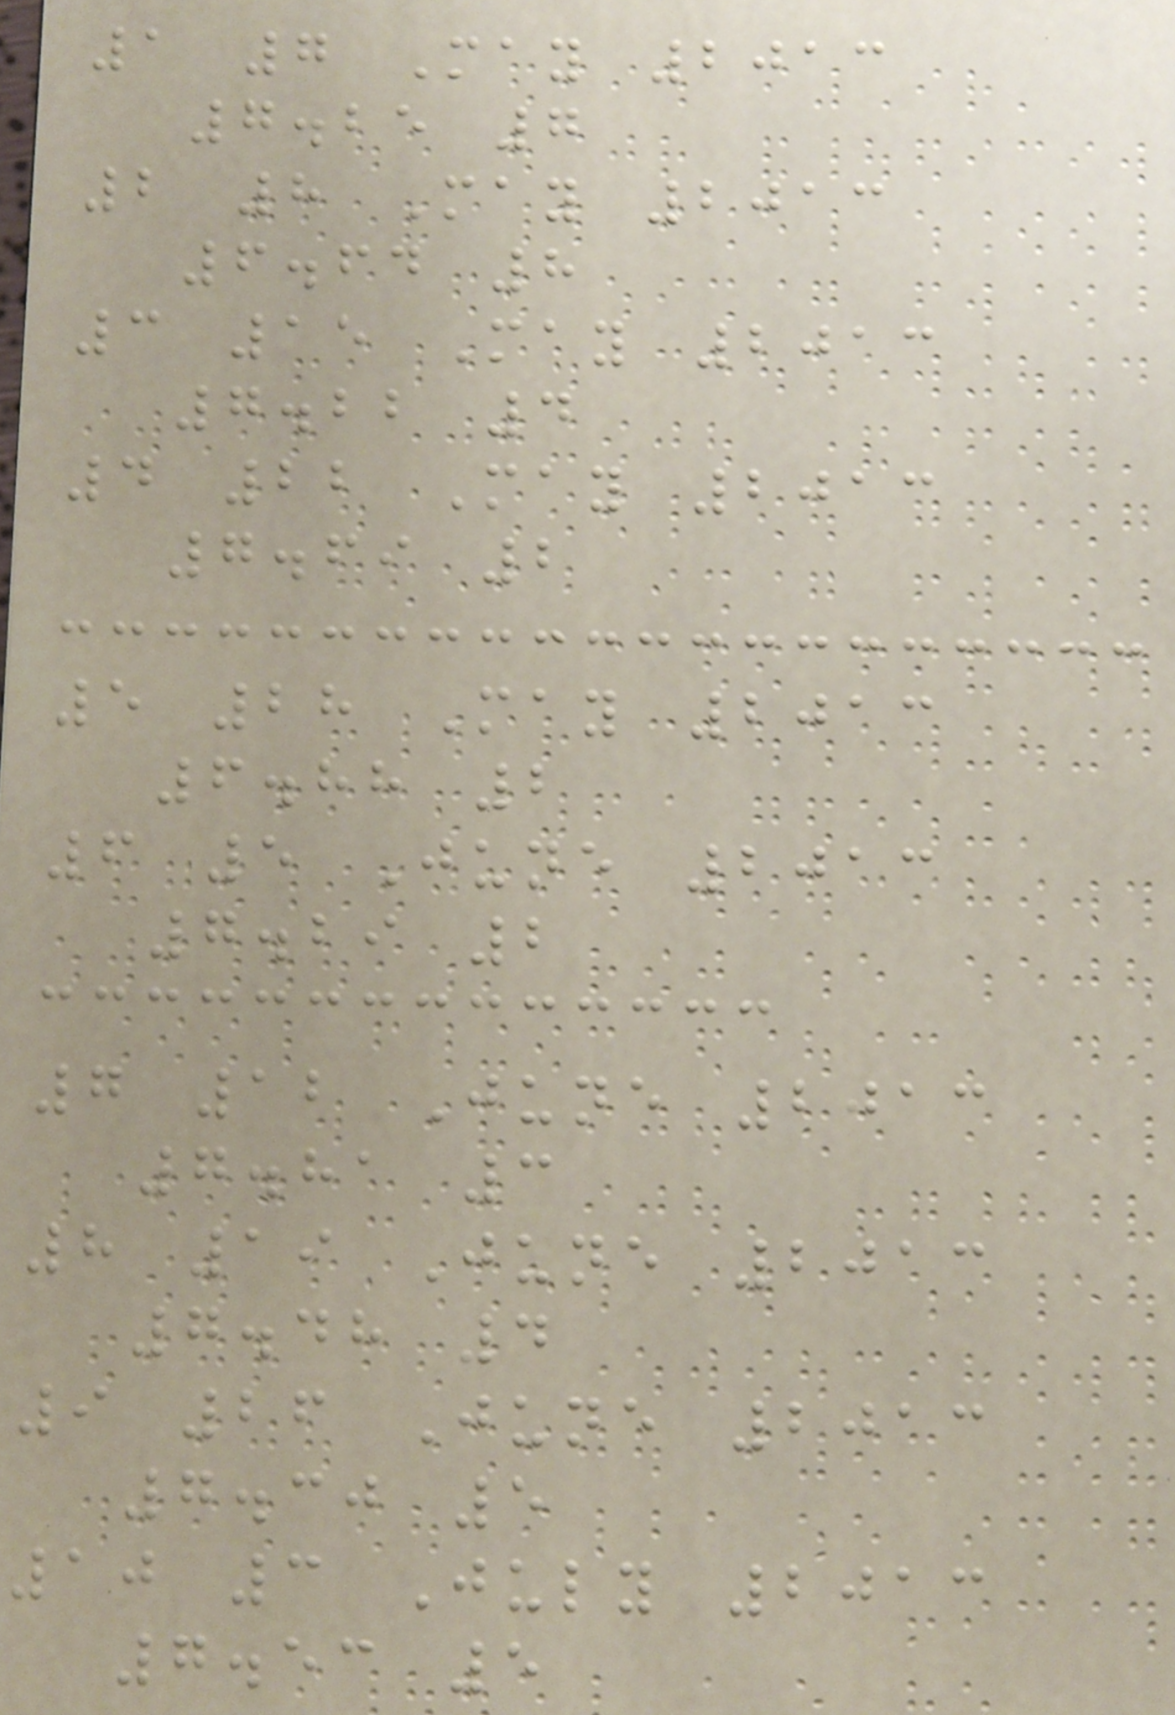1 7 May 2013
7.25 7
2 8 May 2013
6.64 8
3 15 May 2013
7.22 4
4 22 May 2013
7.69 2
5 28 May 2013
6.88 2
6 5 June 2013
7.29 2
7 12 June 2013
7.81 3
8 19 June 2013
7.48 4
9 26 June 2013
7.30 5
10 3 July 2013
7.53 5
